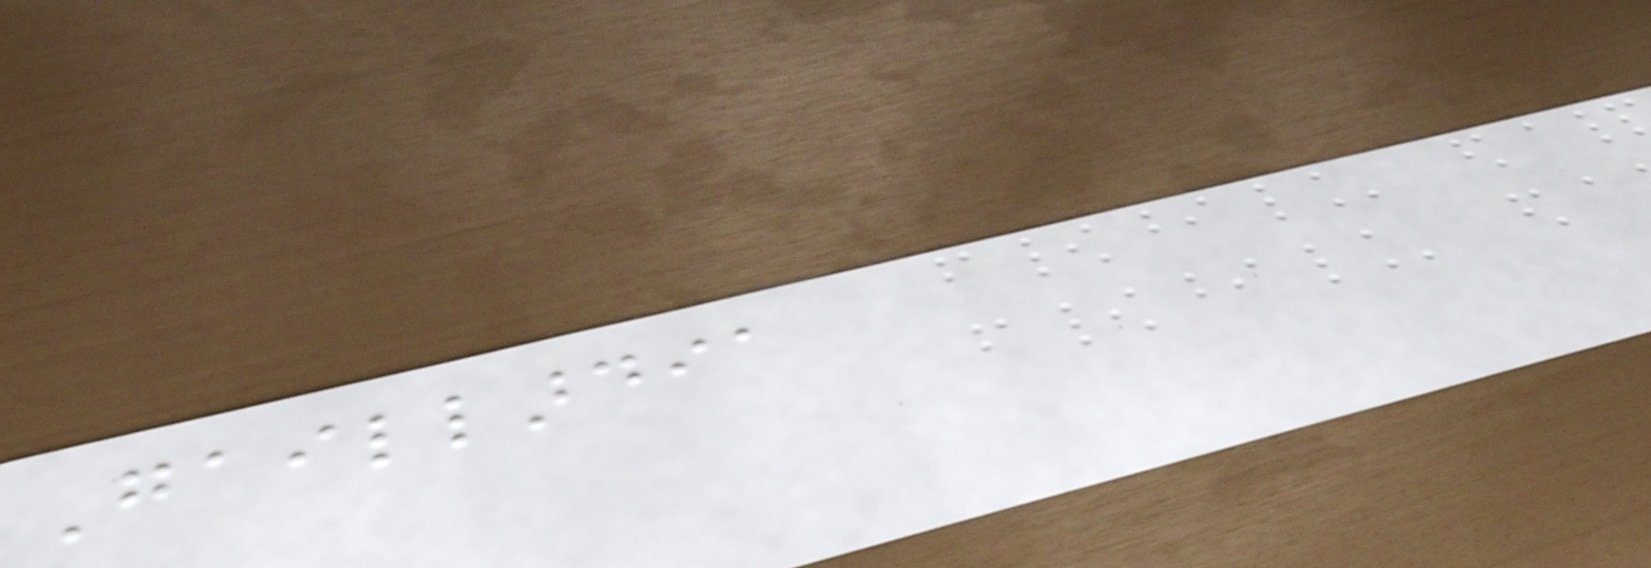Gaillardia
